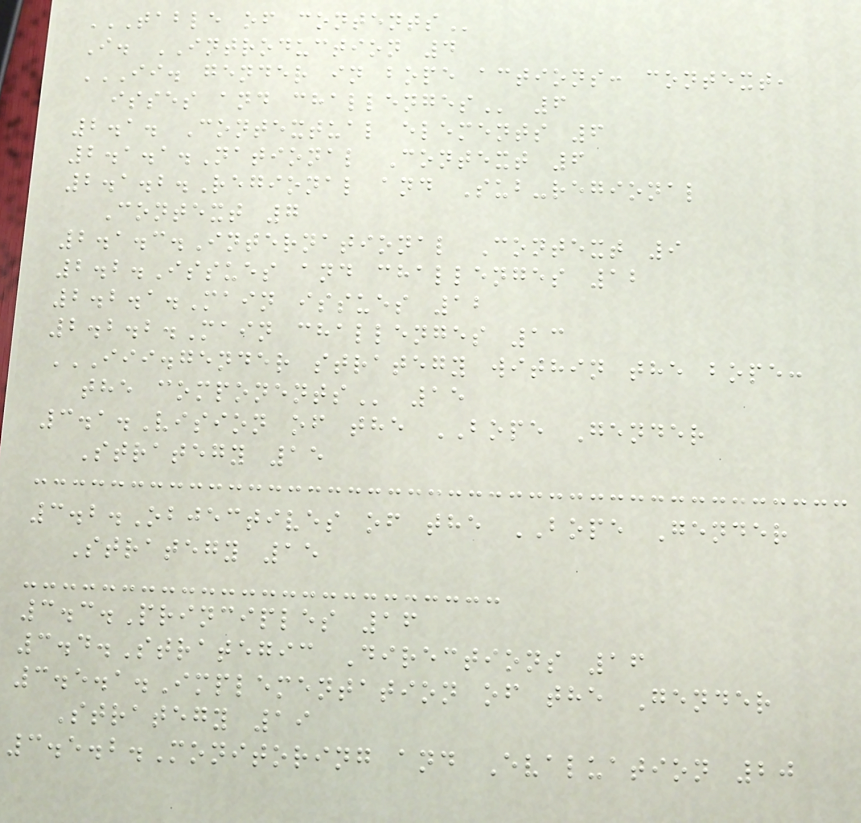TABLE OF CONTENTS
I. INTRODUCTION 4
II. GENDER IN BOPE ACTIONS: CONTEXT,
ISSES AND CHALLENGES 6
2.1. Contextual elements 6
2.1.1.National Context 6
2.1.2.Regional and Sub-regional
Context 7
2.1.3.International Context 9
2.2.Issues and challenges 12
2.2.1.Main issues 12
2.2.2.Main challenges 13
III.GENDER STRATEGY WITHIN THE BOPE:
THE COMPONENTS 15
3.1.Vision of the BOPE Gender
Strategy 15
3.2.Objectives of the BOPE Gender
Strategy 15
3.3.Principles 16
3.4.Strategic Directions 16
3.5.1.Implementation of the Gender
Strategy 19
3.5.2.Monitoring and Evaluation 20
